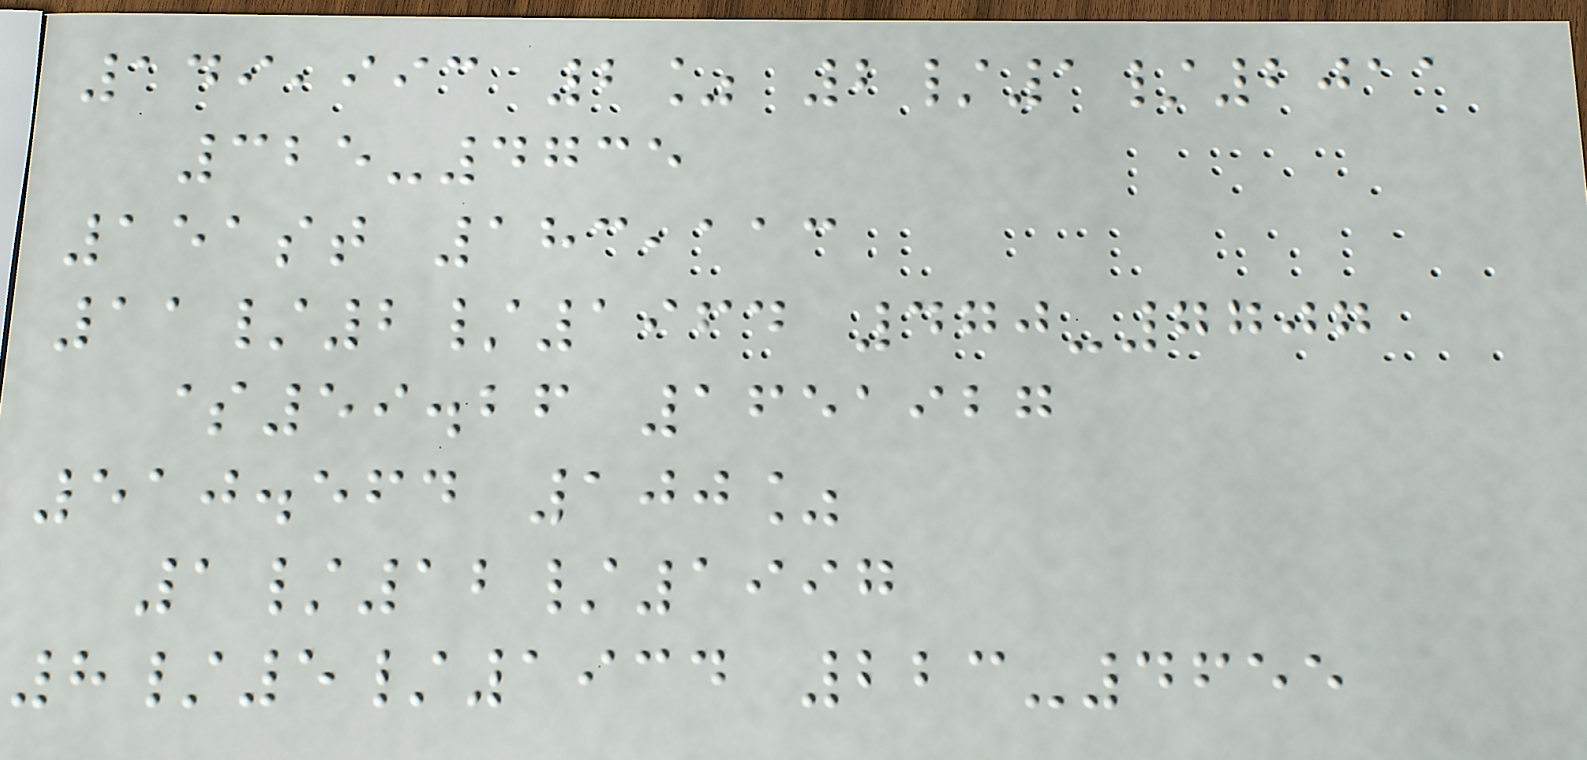149,993 2% 2/1/2011
325-4735
151st 183,113
11/2/1964 470-7707
$59.26 1651927
510.564 100%
1/12/1997
8/5/1934 223-4655
